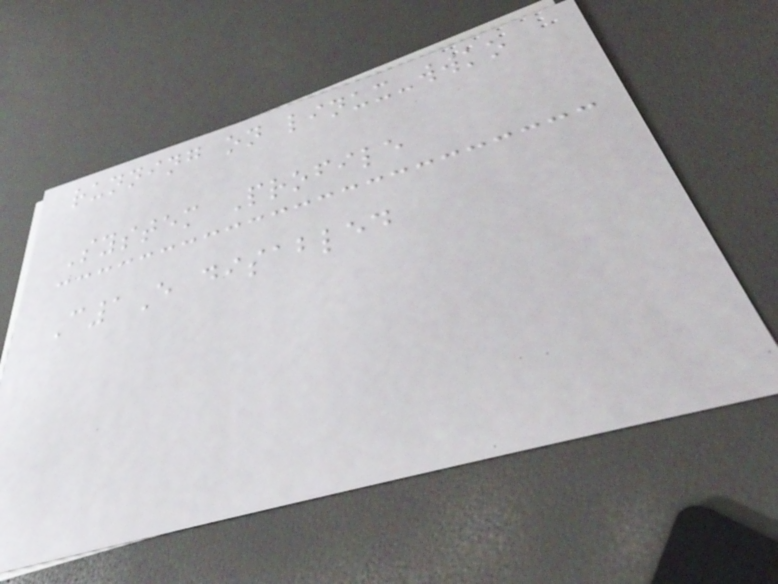running on linux-wwko
System Profile
C1E disabled
